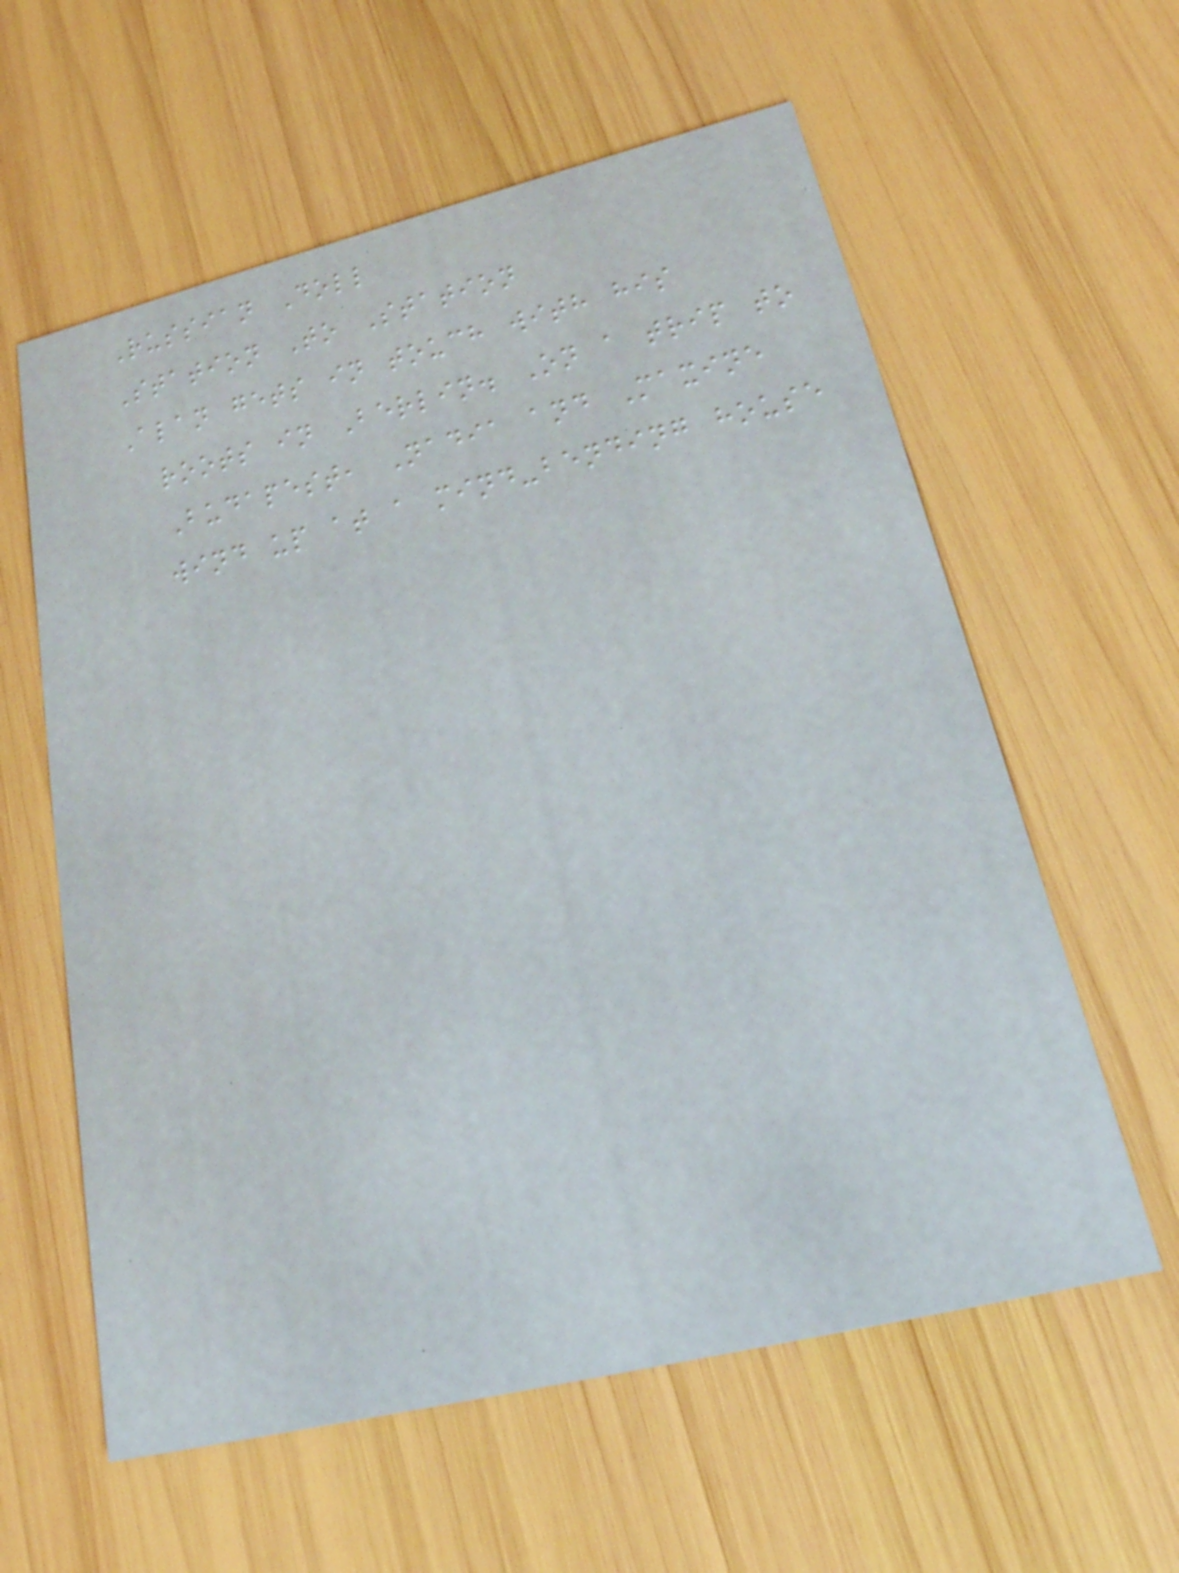Russian Doll
Station To Station
Alan gets in touch with his
roots in Berlin. On a trip to
Budapest, Nadia and Maxine
wind up at a mind-bending house
